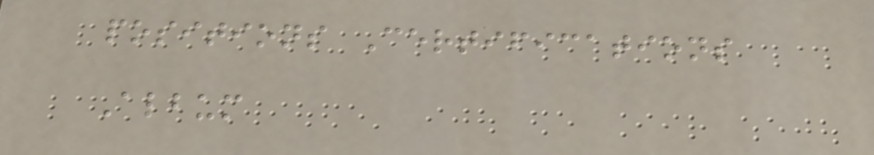positions Certifications
Album
